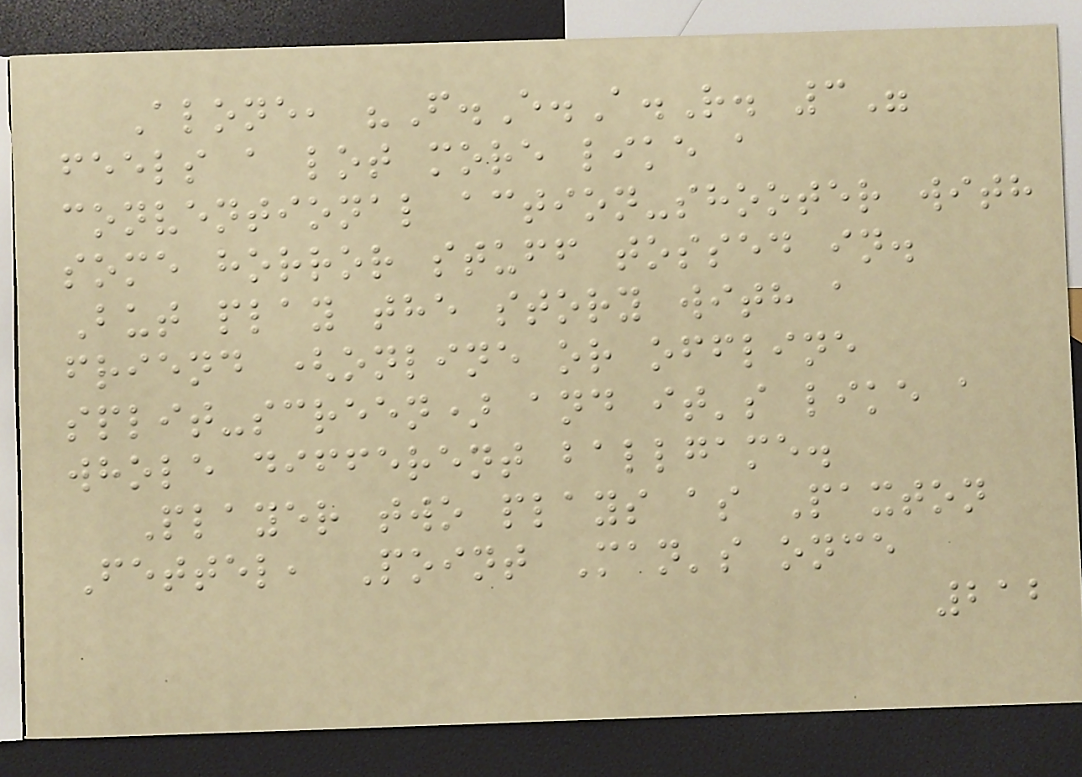Alone, "F.E.A.R. 3"
feels a lot more like a
conventional action-shooter with
some horror stuff tossed in.
But play the story with a
friend (online or offline
split-screen) and it's like a
whole different ballgame.
Player two plays as Paxton
Fettel, Point Man's once
212
